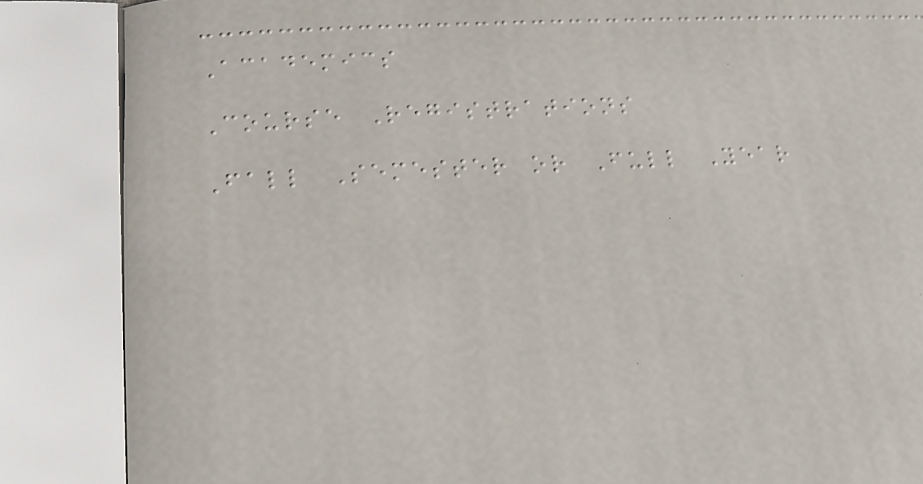Academics
Course Registrations
Fall Semester or Full Year
